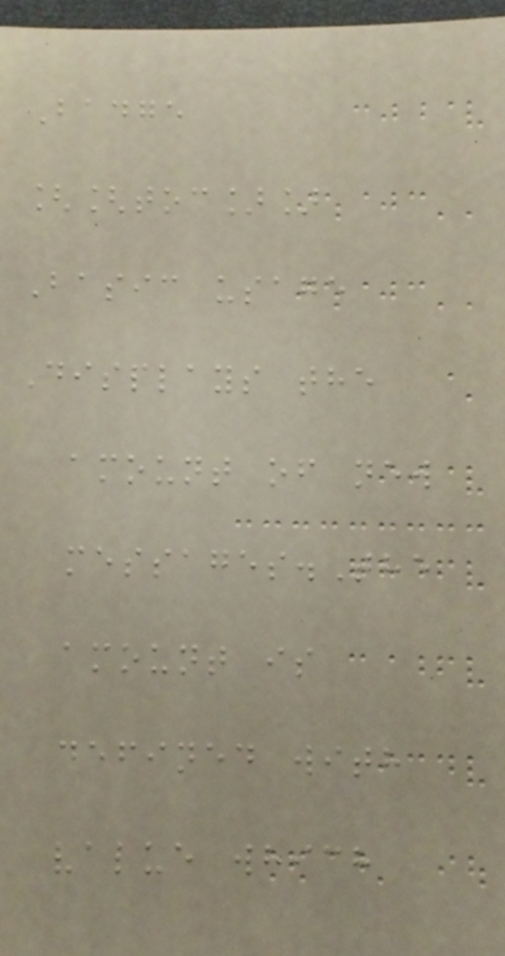Badge
[[toc]]
Basic usage
Displays the
amount of new
messages.The
amount is
defined with
value which
